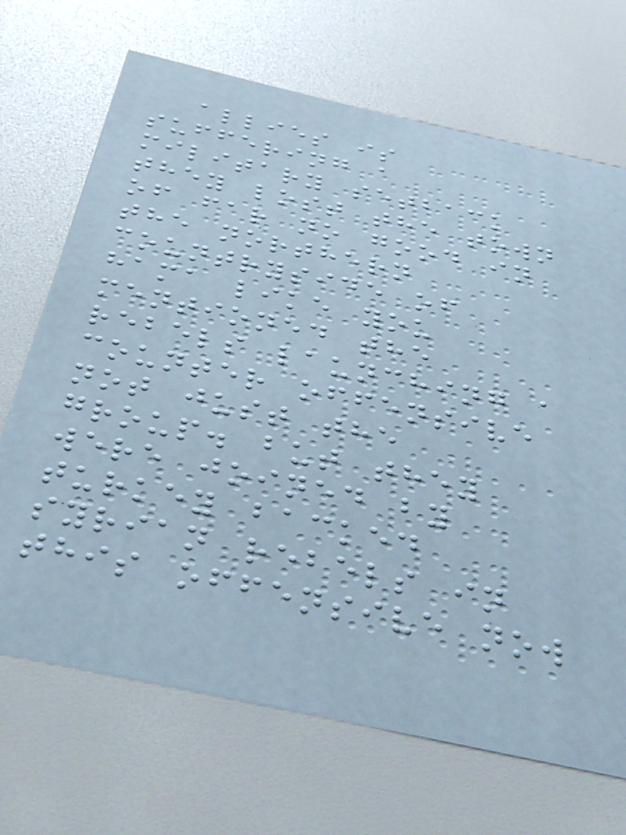allies is
suffering a
military setback
they lost the town
of far no good in
the northern
countryside of
hama like you
mentioned the
rebels launching a
counter offensive
not just the
group. but they
were joined by
turkey backed
syrian rebels in
this offensive now
